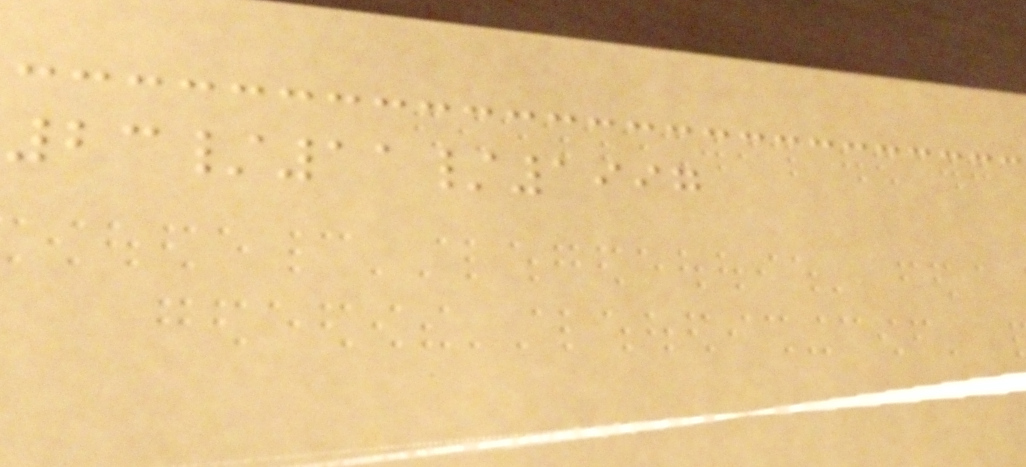23/11/1997
